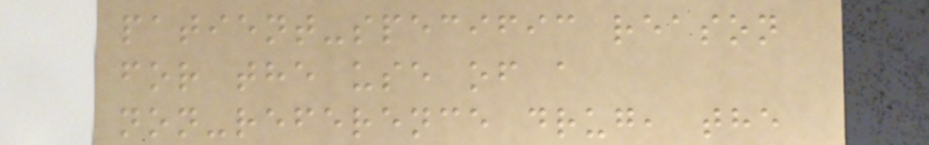patient-specific reason
for the use of a
non-reference drug, the
